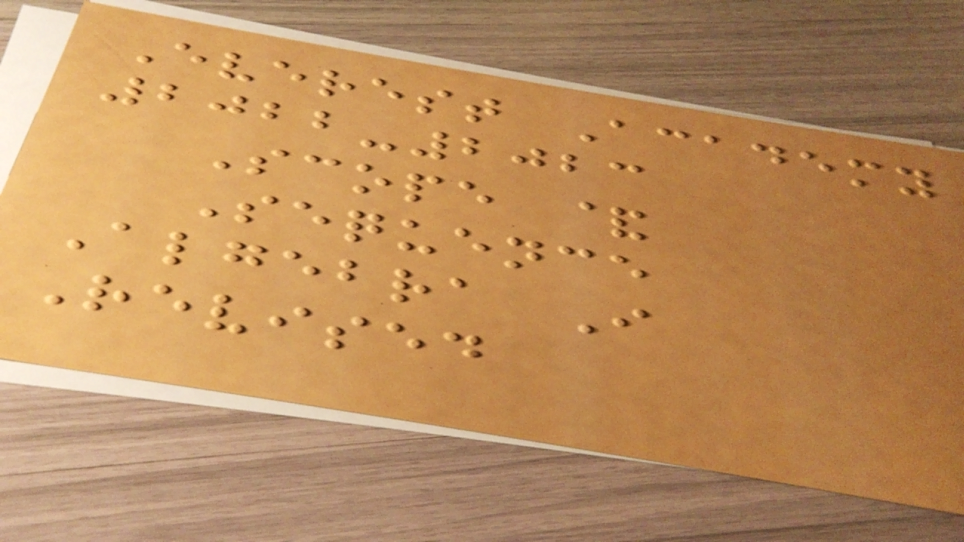Everest Academy
2022-2023
Scope &
Sequence
Algebra I
Revised
